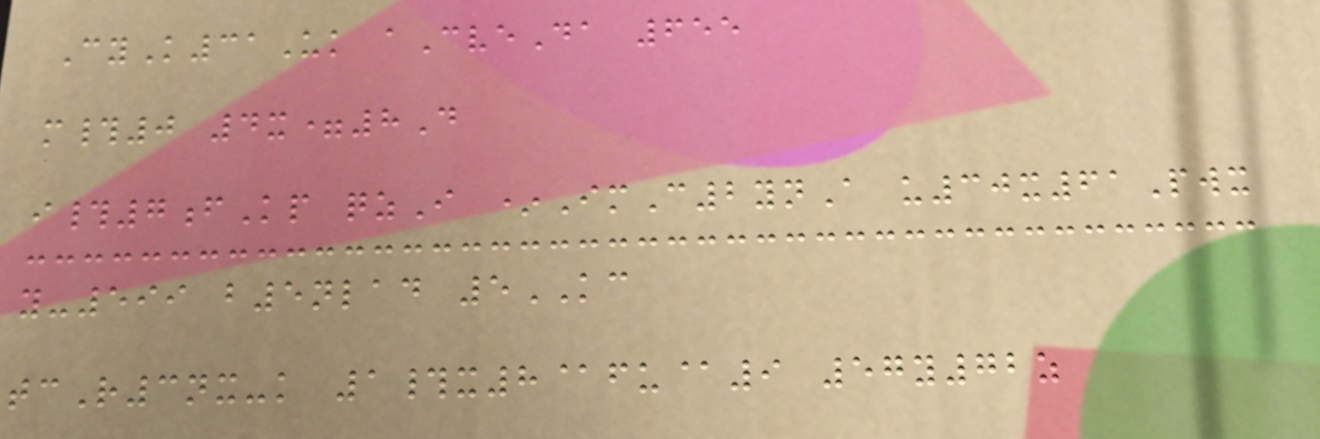CyK31Uk aCveDa 655
m#0 4x=8D
i#7fKp qzI *ImC2ynA u30x61Pwx
y-599 b5nlad 5KC
tcR3nx-k 1#x8@fu@9 57y72z
